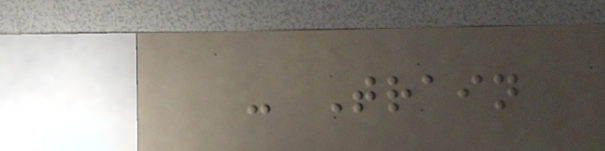- Train
